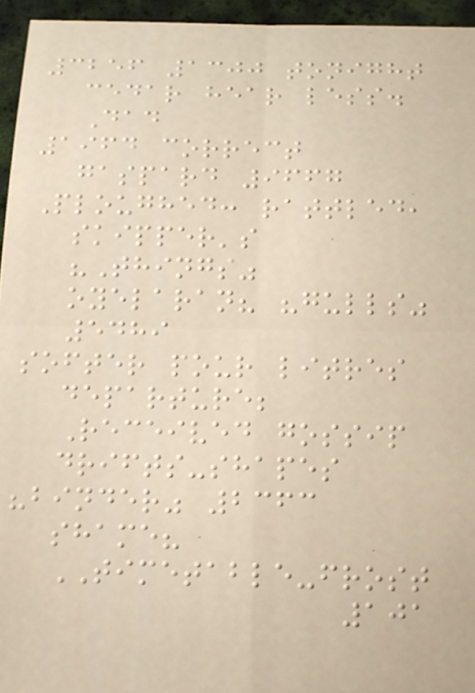3256 1300 tonight
cedar hear less.
Dad
1964 correct
gaspard 9667
Ploughed: rattled,
skipper's
"Things"
oyelaran? "gulls"
5489
softer pour litres
departure;
Received gossip
drifts-shapes
"binder" 2363
shame?
TIMETABLE-frost
101
